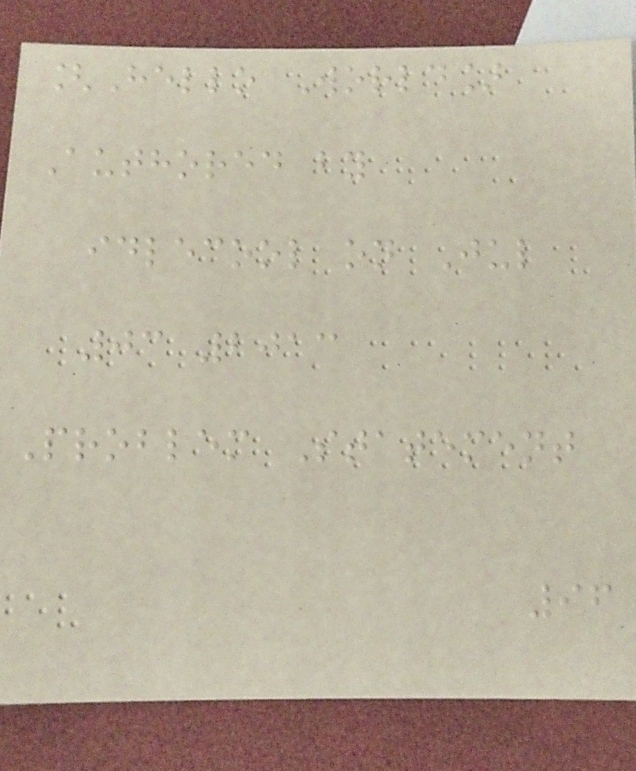[Hello World]
Authored by
idlecool on Jul
03 2013
Problem Statement
96
